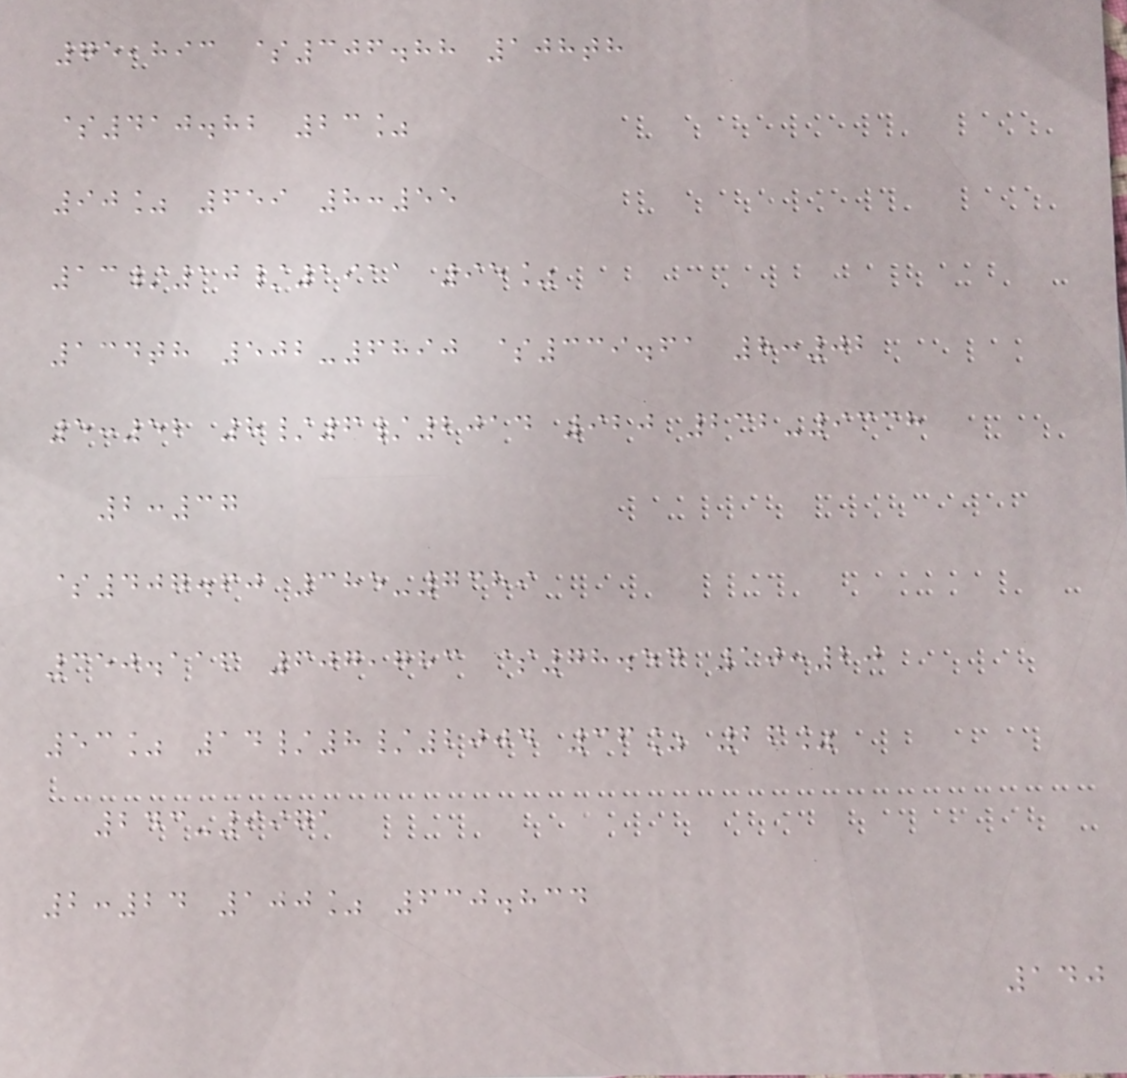75,893 $306.88 108th
$410.82 23%
90% 659 8:55
13/10/1911 95%
134th 502-6890 $339.61 8:02
5:52 8/6/2014 920 232-9338
2:37
$407.60 385-7389
350.116 607,783 $78.54 10:20
53% 14/8/2004 36% 26%
243-9971
2:24 100% 630.834
140
